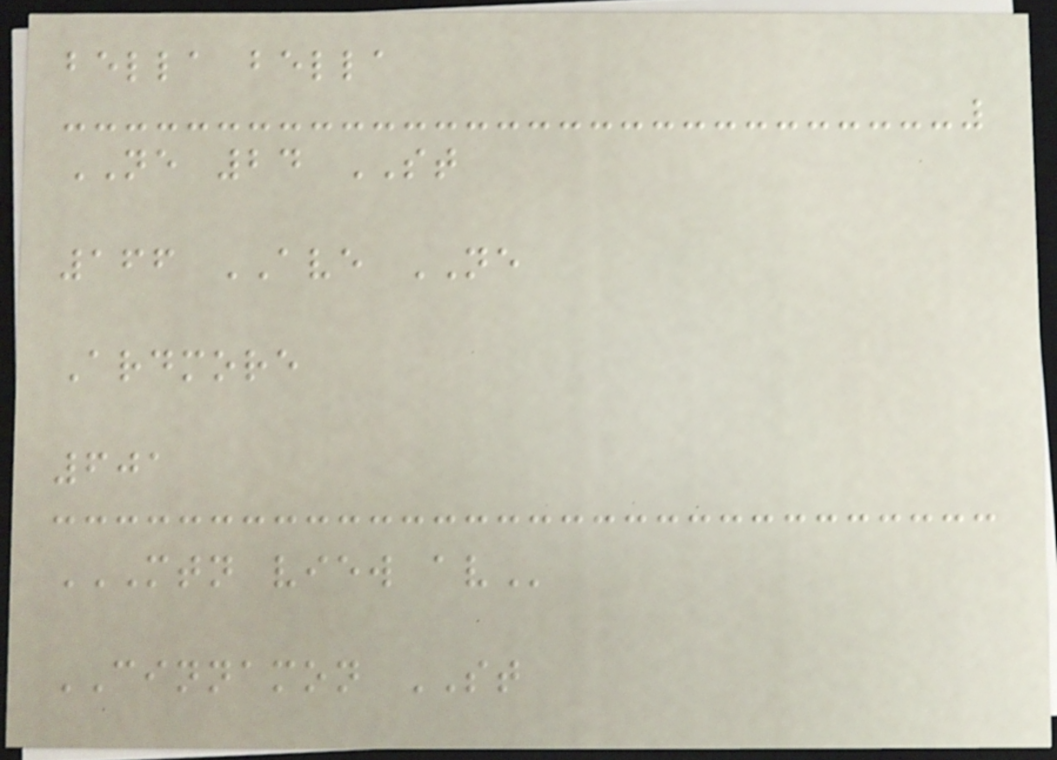bella bella
NE 24 ST
166 AVE NE
Ardmore
601
MTN VIEW AV
CINNAMON ST
